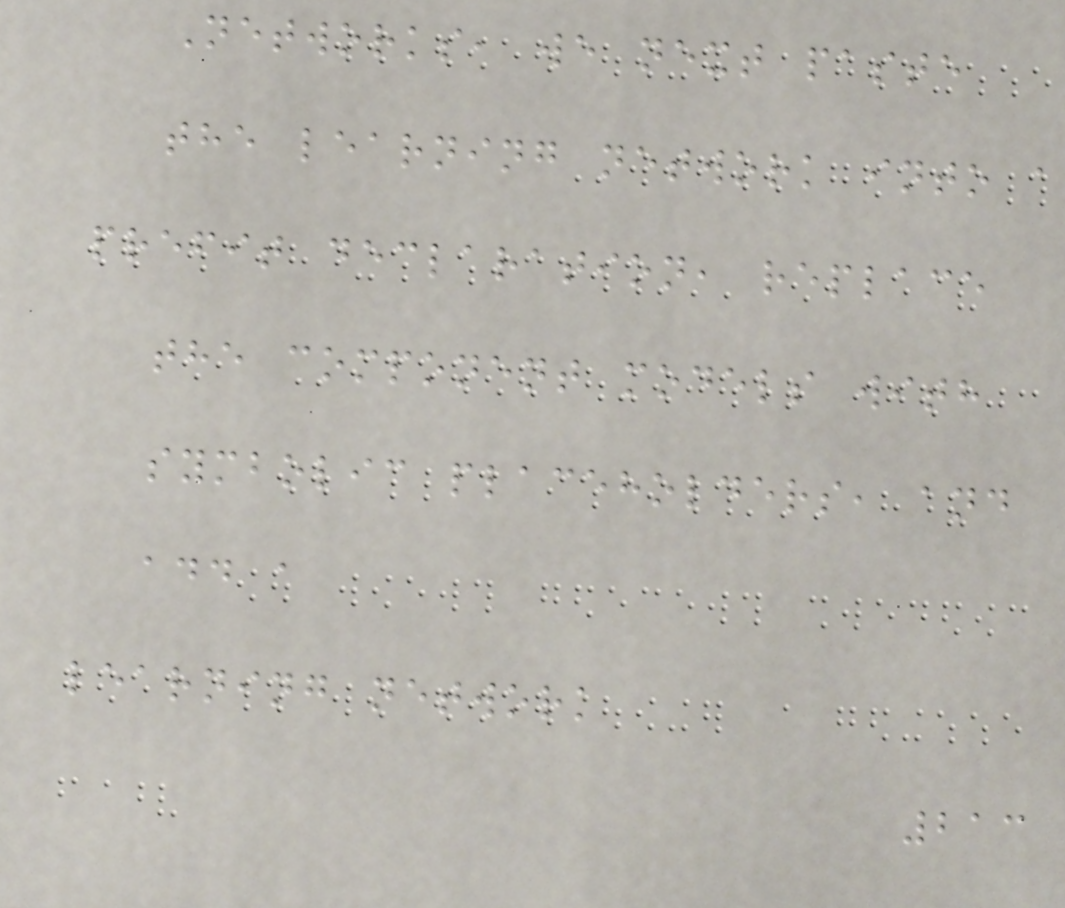Networks, we next paste
the learning network into a
prefit declaration, replace
the component models with
symbolic placeholders, and
add a
learning network
213
